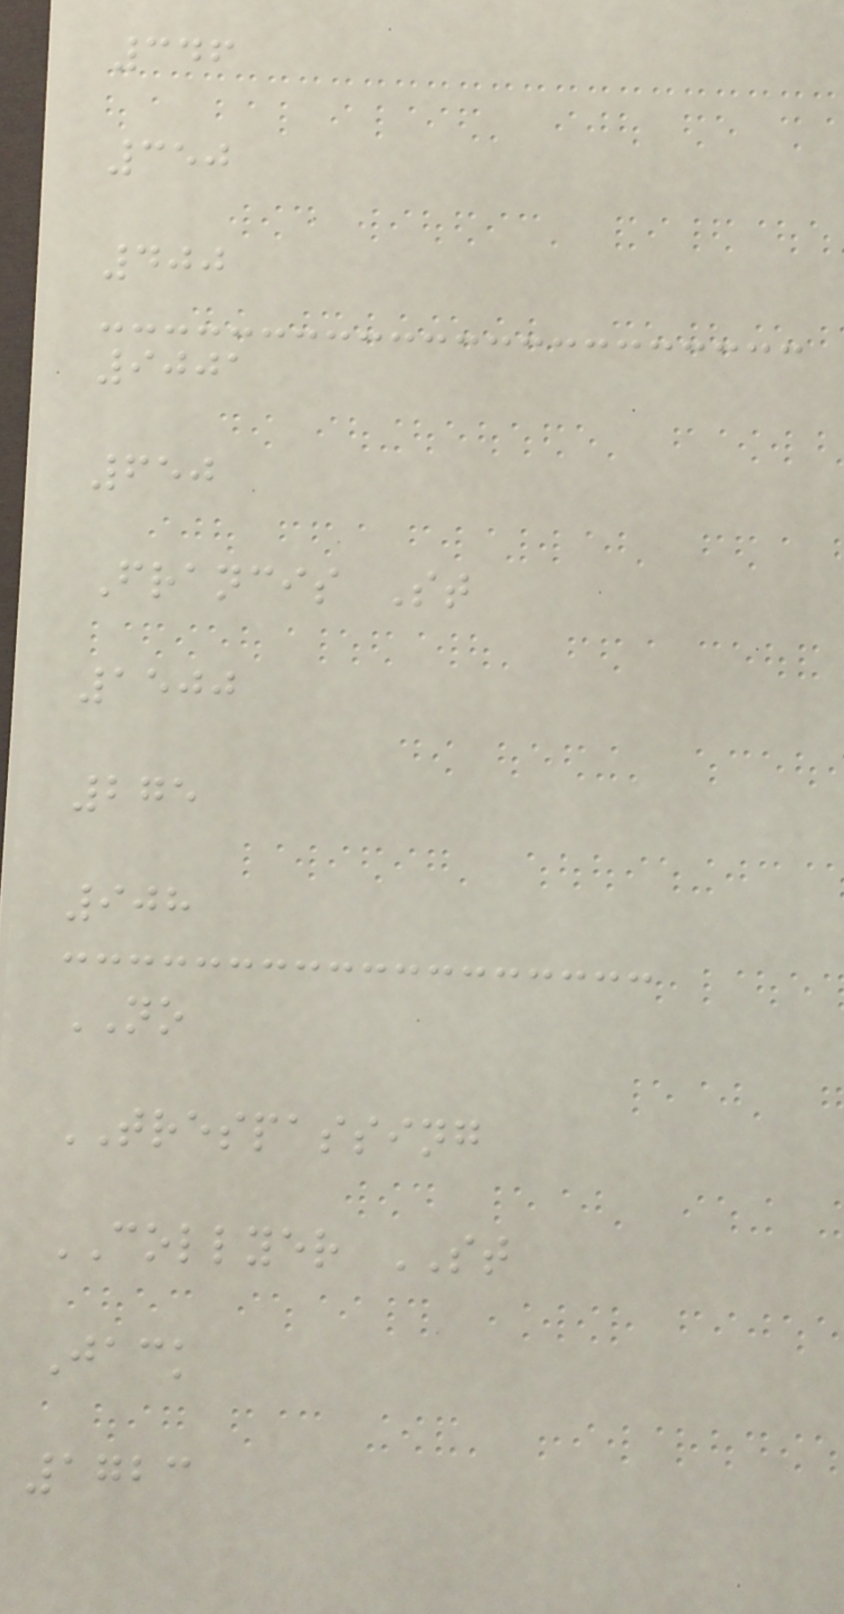346
350
400
9001
650
Francis St
1500
275
908
NO
TRESPASSING
COLLYER ST
Jack
1723
